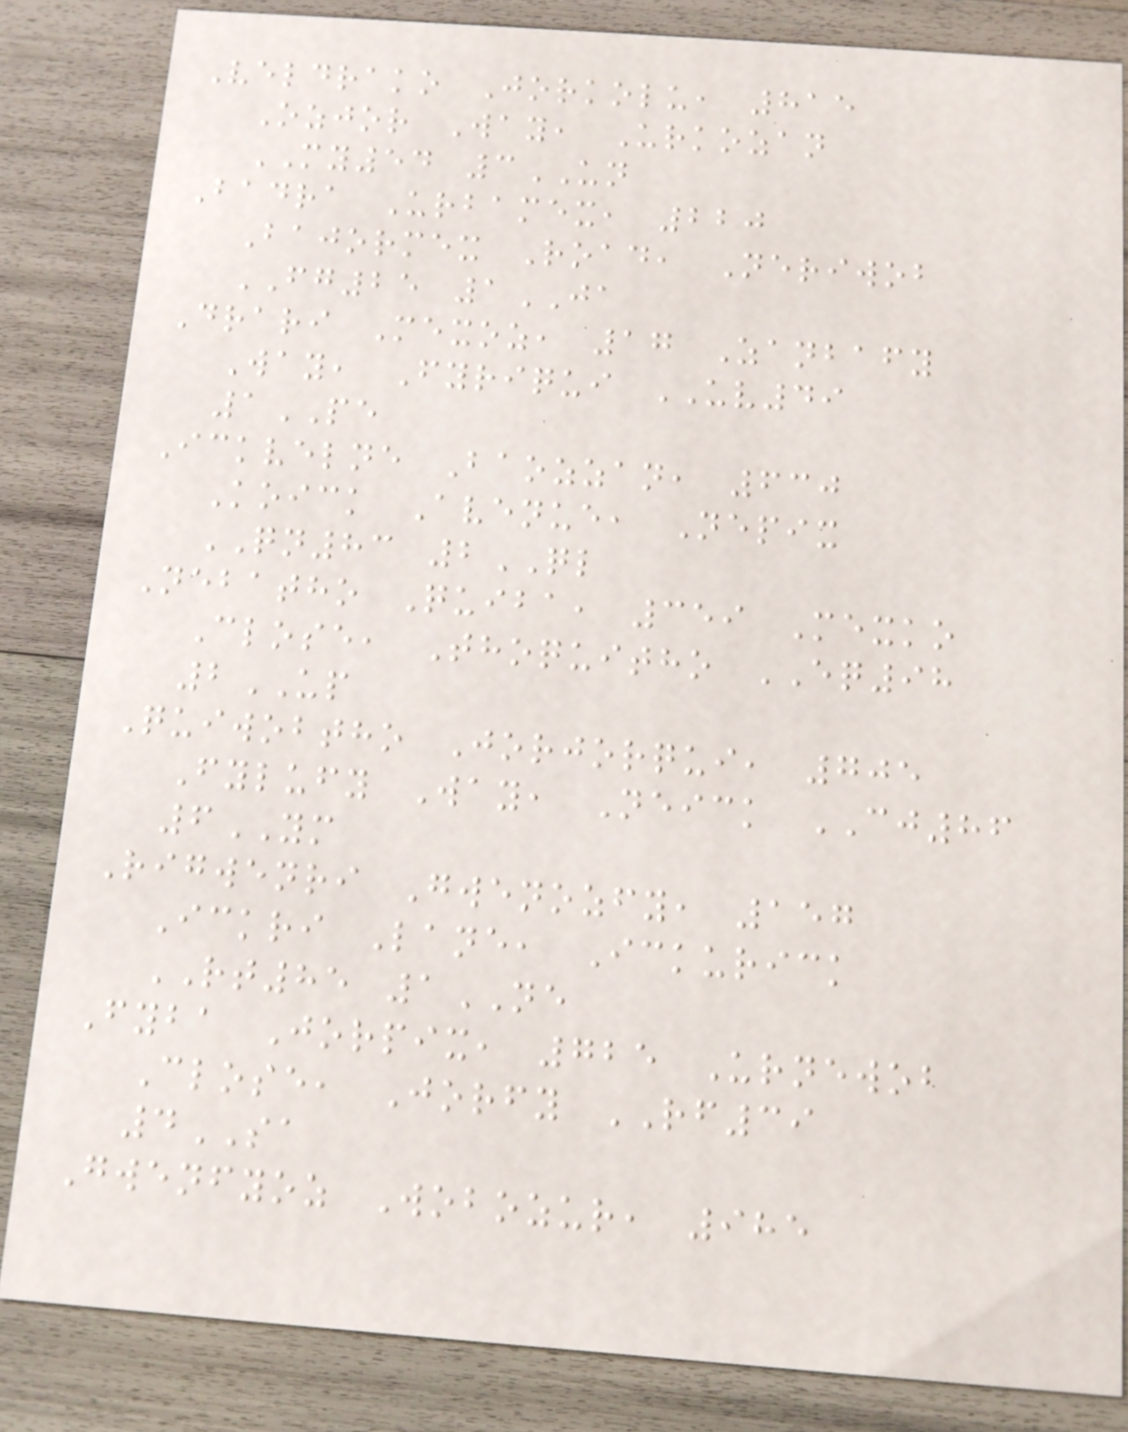Veldrako Jorkolu, 815
Ozjor Way, Urkozan
MY54 3UN
Badra Urbamex, 220
Bajormex Road, Neriwob
FG25 1JA
Drari Mexoz, 17 Zanbafy
Way, Fyriqui UV49
1PE
Ickvelne Baozzan, 630
Koick Avenue, Nepix
QN83 2QL
Nebatho Quiba, 359 Mexko
Close, Thoquitho EQ98
2UP
Quiwobtho Jorjorqui, 705
Fylufy Way, Neick CJ86
6YM
Rigwenri Gwenozfy, 157
Ickri Lane, Ickurick
RT85 1NE
Fyba Jorpix, 725 Urnewob
Close, Jorfy RF39
4SA
Gwenfyoz Wobozur, 985
